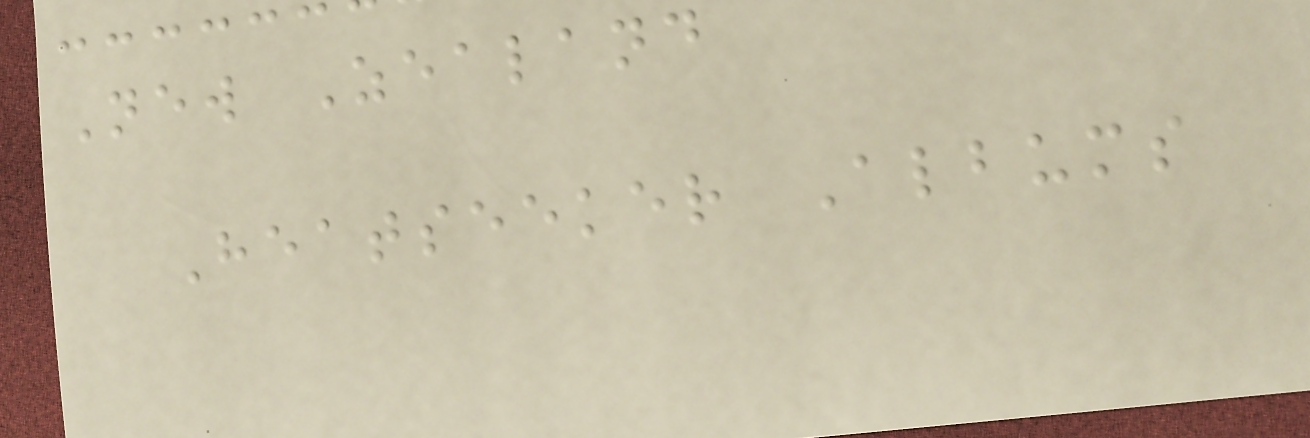New Zealand
Heatseeker Albums
